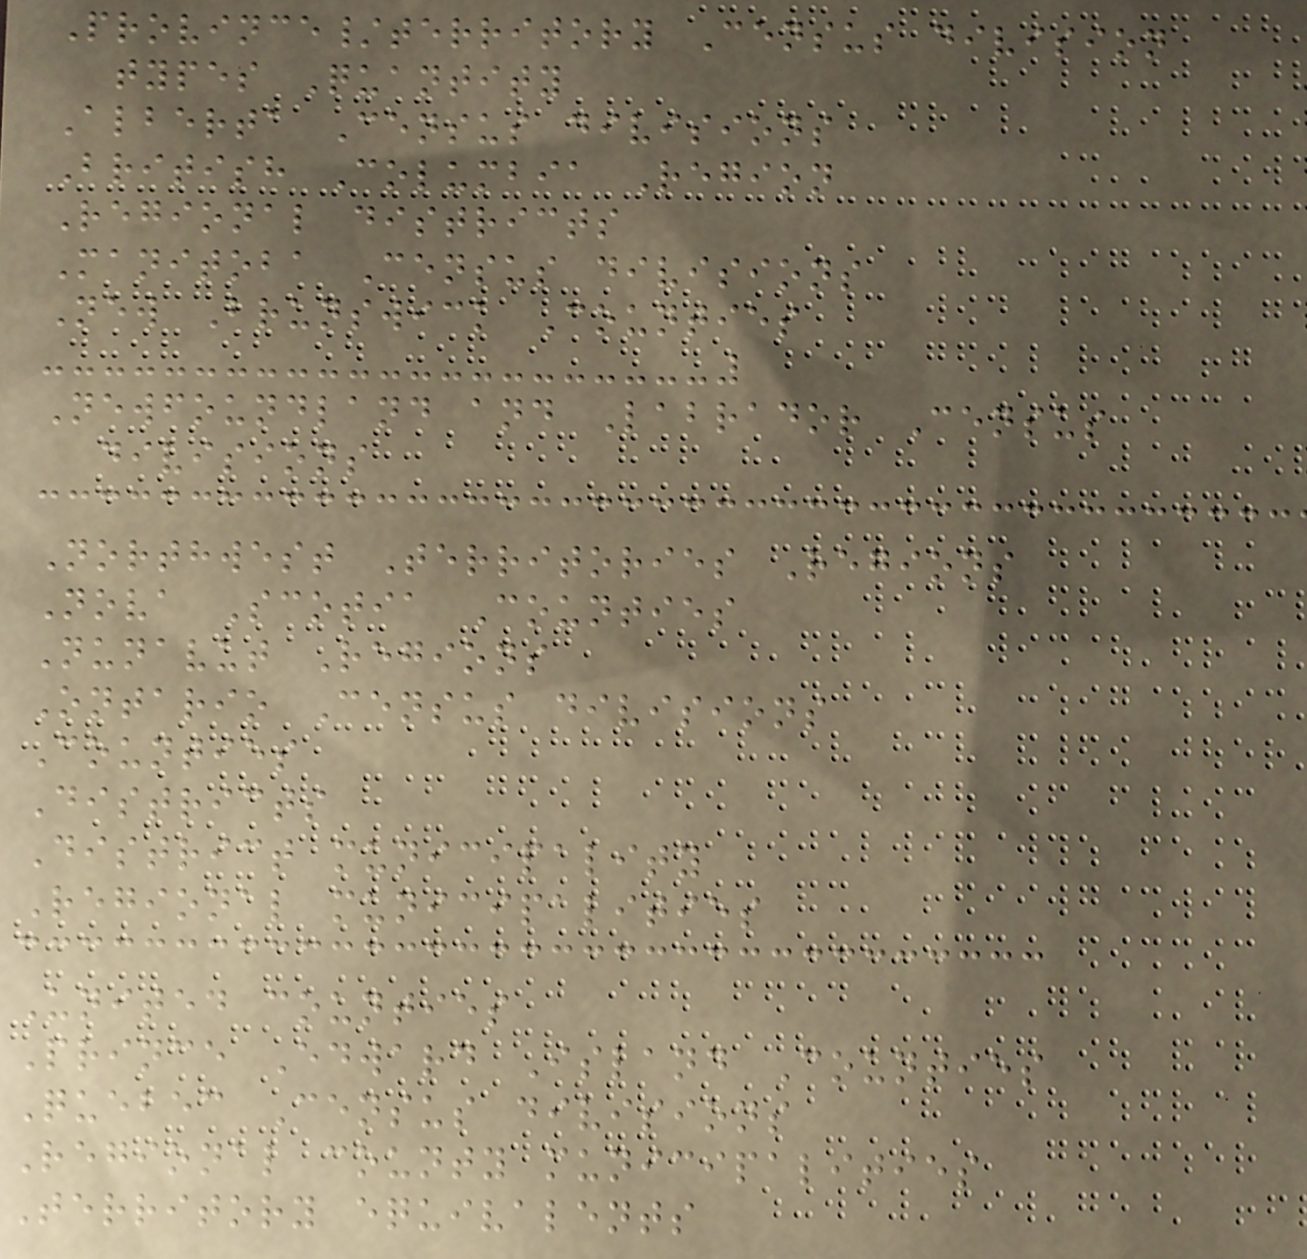Province/territory Census division
types Quantity
Alberta Census divisions
British Columbia Region
Regional districts
Manitoba Census divisions
New Brunswick Counties
Newfoundland and Labrador Census
divisions
Northwest Territories Regions
Nova Scotia Counties
Nunavut Regions
Ontario Census divisions
Counties
Districts
District municipality
Regional municipalities
United counties
Prince Edward Island Counties
Quebec Census divisions
Regional county municipalities
Territory equivalents
